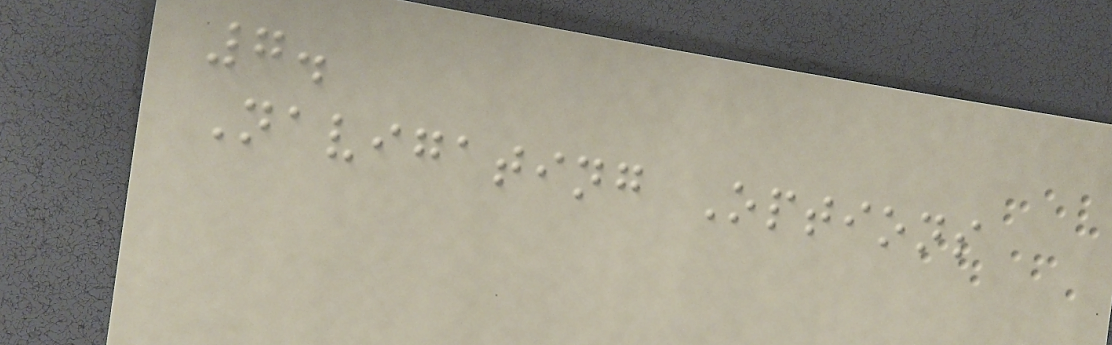7.
Navigating Options
